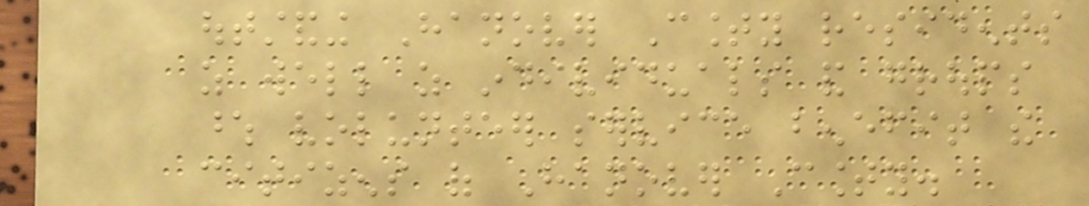outstanding Hanover County residents
as well as individuals and groups
whose volunteer service benefit the
citizens of Hanover County.
